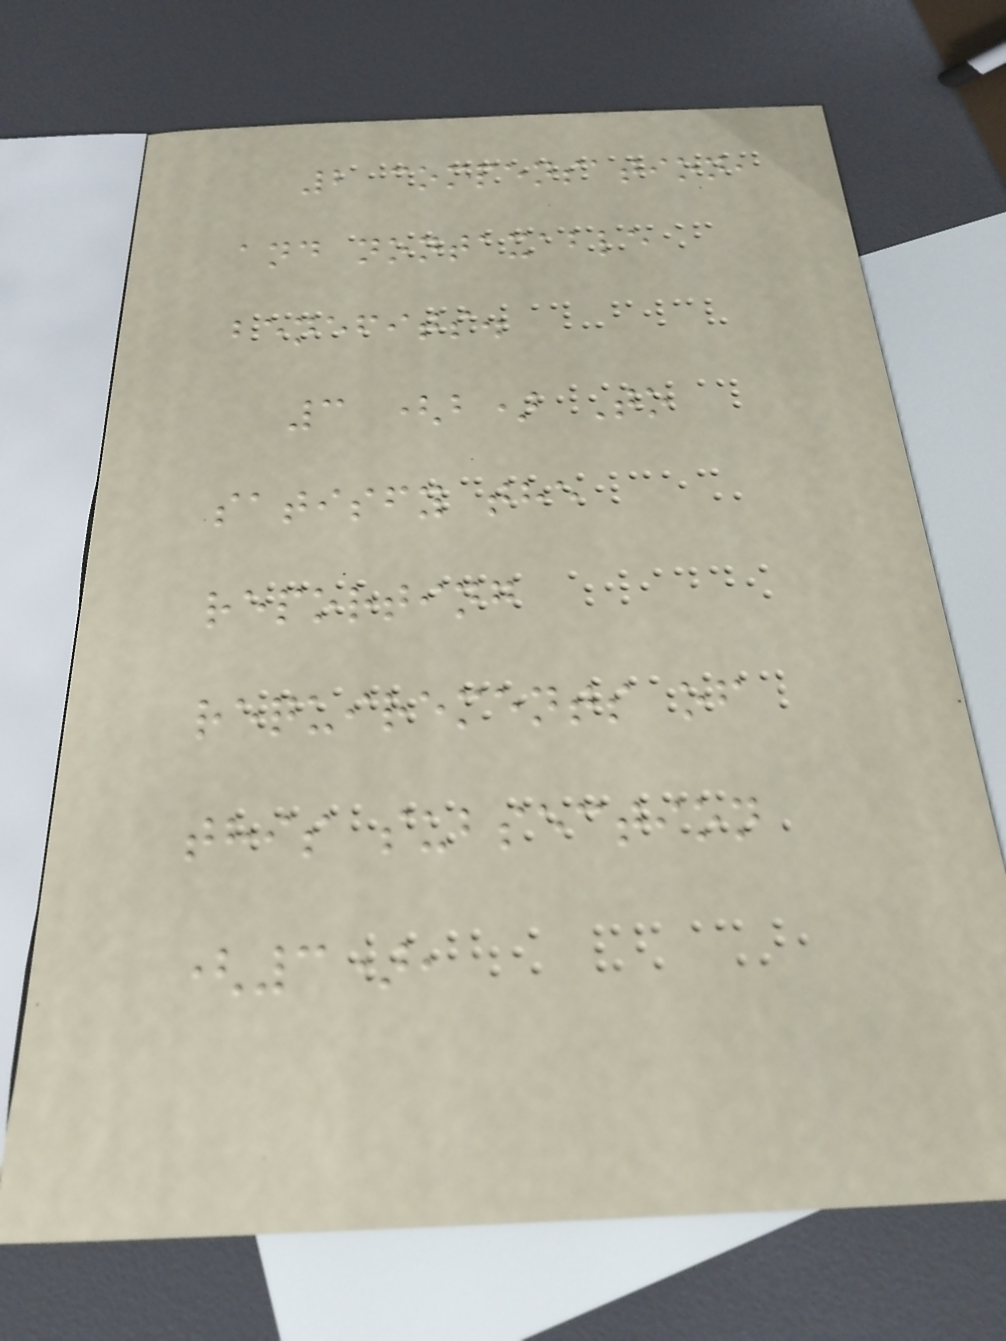2 compensation,
and nontaxable
benefits.
3 (b) To
satisfy the
reporting
requirements of
this subsection
(3),
